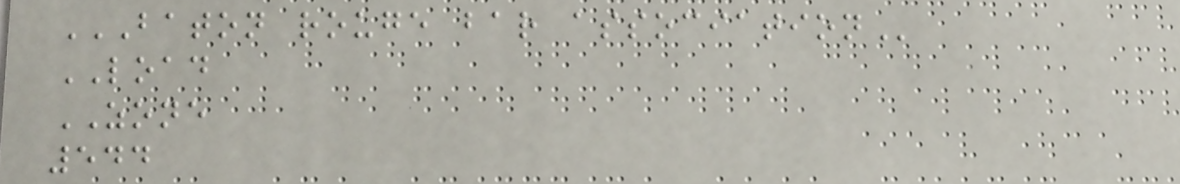BATON ROUGE BAR ASSOCIATION
LOAD
ZONE
544
